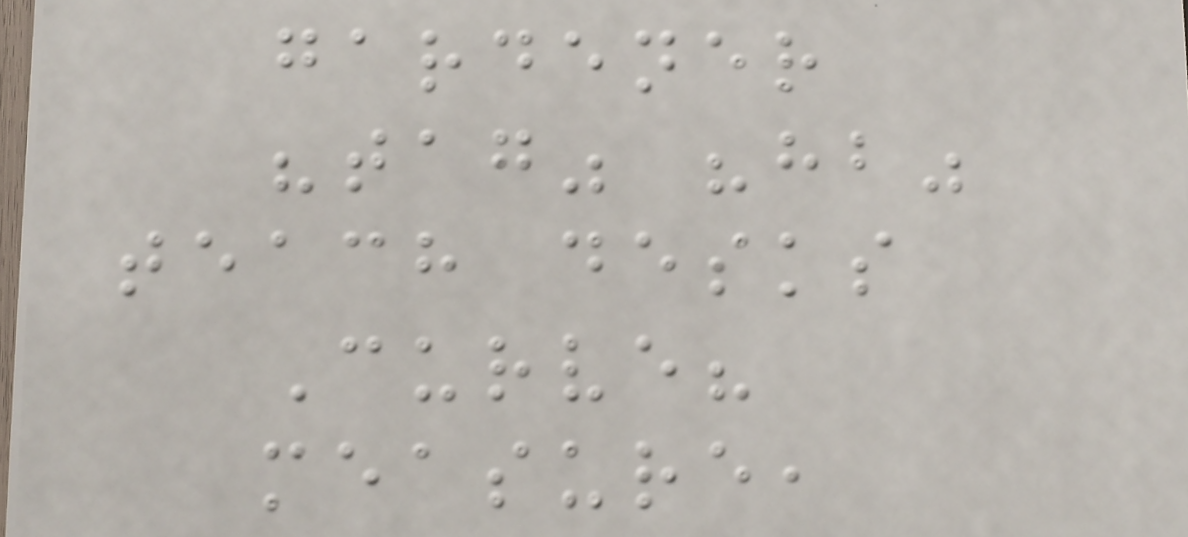gardener
"tag" "hb"
teach desks
Curve?
measure,
